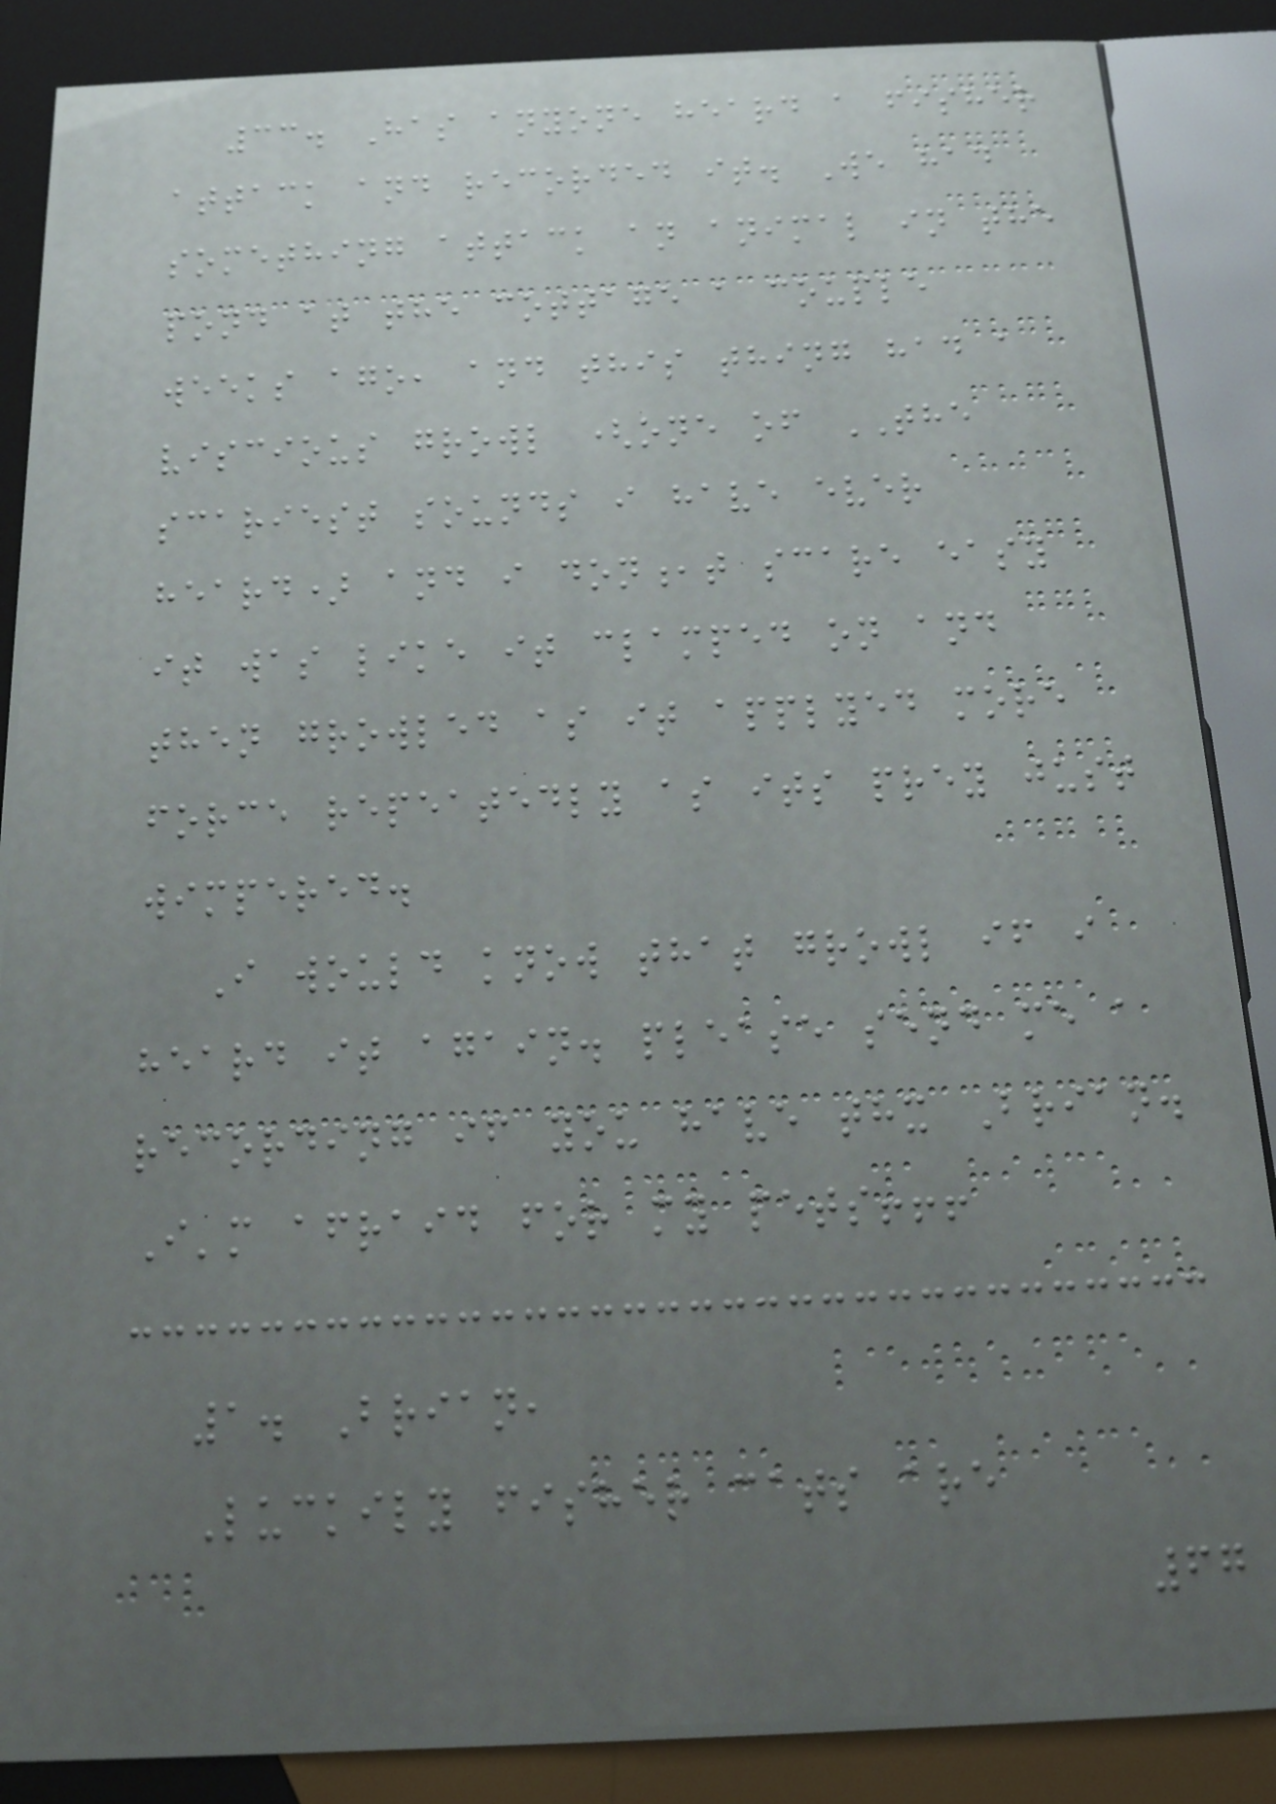33. Has anyone heard a fisher
attack and recorded it. We had
something attack an animal in the
pond at the cottage a couple
weeks ago, and this thing had a
viscious growl (one of THE
scariest sounds i have ever
heard) and i don,t scare easy
it was like it clamped on and
then growled as it applyed more
force repeatedly as its prey just
wimpered.
I would know that growl if i
heard it again. please send me a
recording if you have thx Brian.
I'm afraid for my pets!!!
1. Brian,
Luckily fisher cats are
67
